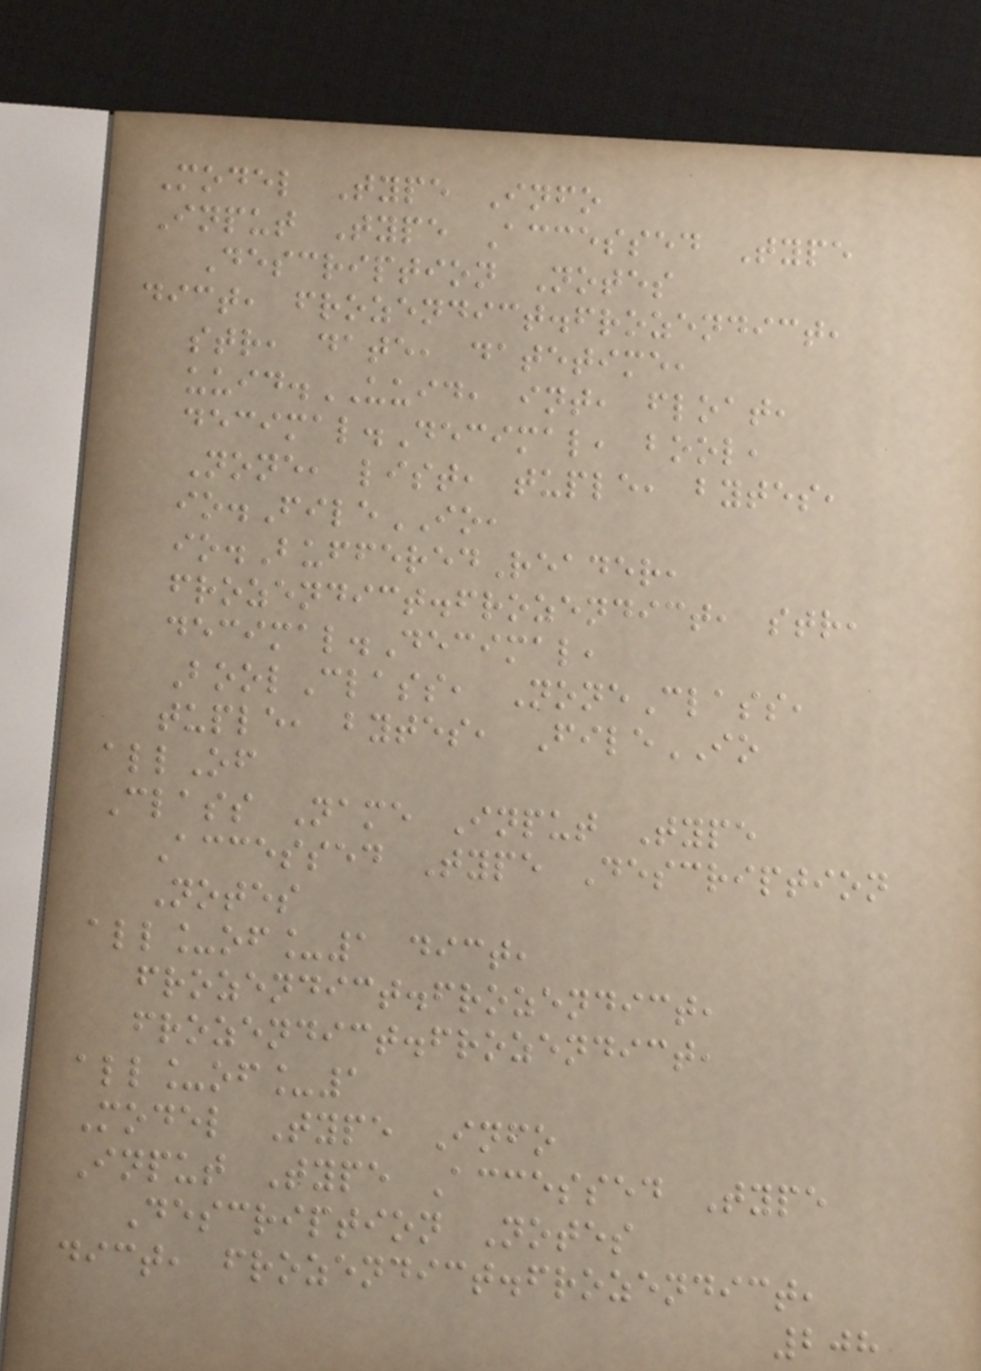Model Type Info
Input Type Accessed Type
Description Notes
dict, frozendict.frozendict,
str, date, datetime,
uuid.UUID, int, float,
decimal.Decimal, bool,
None, list, tuple, bytes,
io.FileIO,
io.BufferedReader,
frozendict.frozendict, str,
decimal.Decimal,
BoolClass, NoneClass,
tuple, bytes, FileIO
allOf
Class Name Input Type
Accessed Type Description
Notes
all_of_1 dict,
frozendict.frozendict,
frozendict.frozendict,
all_of_1
Model Type Info
Input Type Accessed Type
Description Notes
dict, frozendict.frozendict,
208
